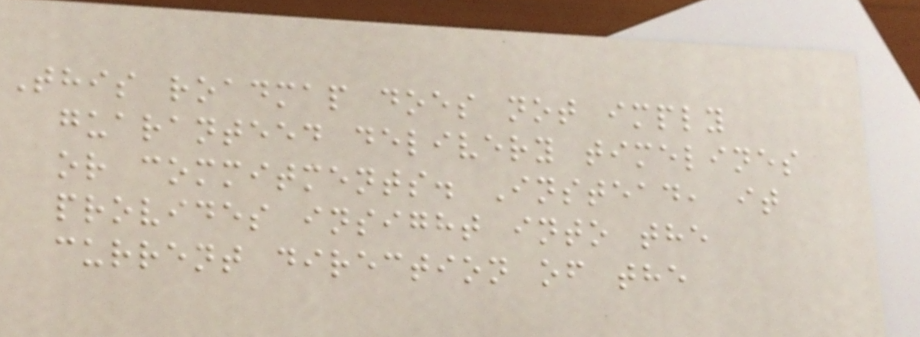This roadmap does not imply
guaranteed delivery timelines
or commitments. Instead, it
provides insight into the
current direction of the
